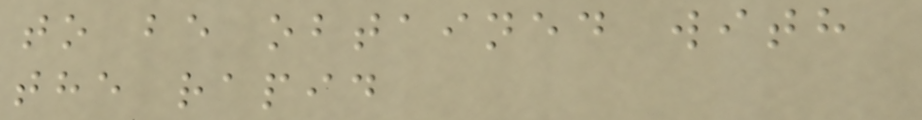to be obtained with
the rapid
